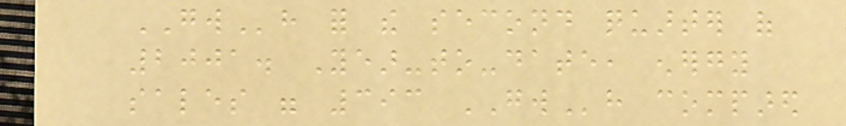GWh for the second quarter of
2001. Year-to-date, energy
sales were 393 GWh compared
